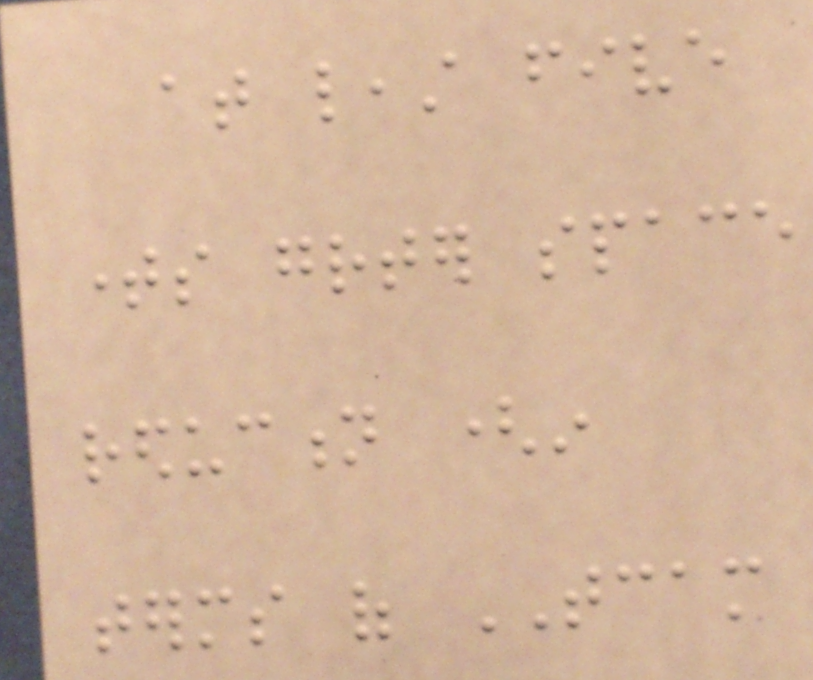at least five
times greater space
reduction (in
terms of TCAM
